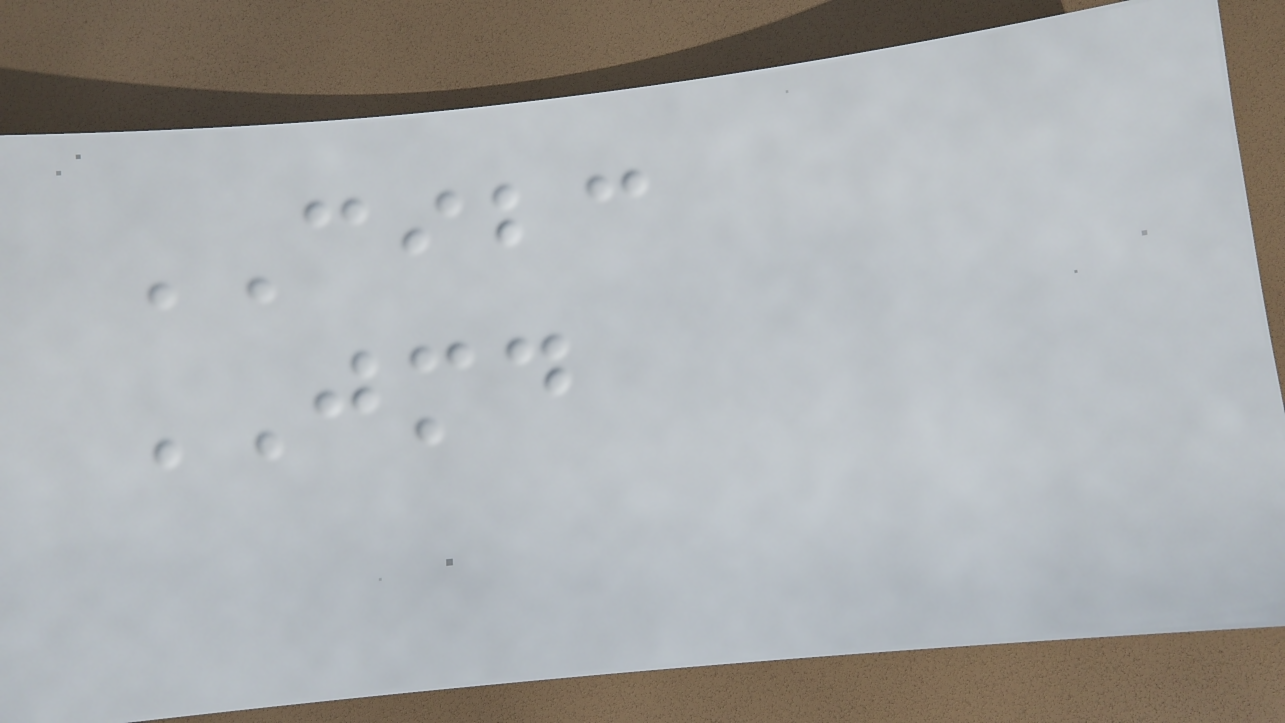CIBC
JMD
